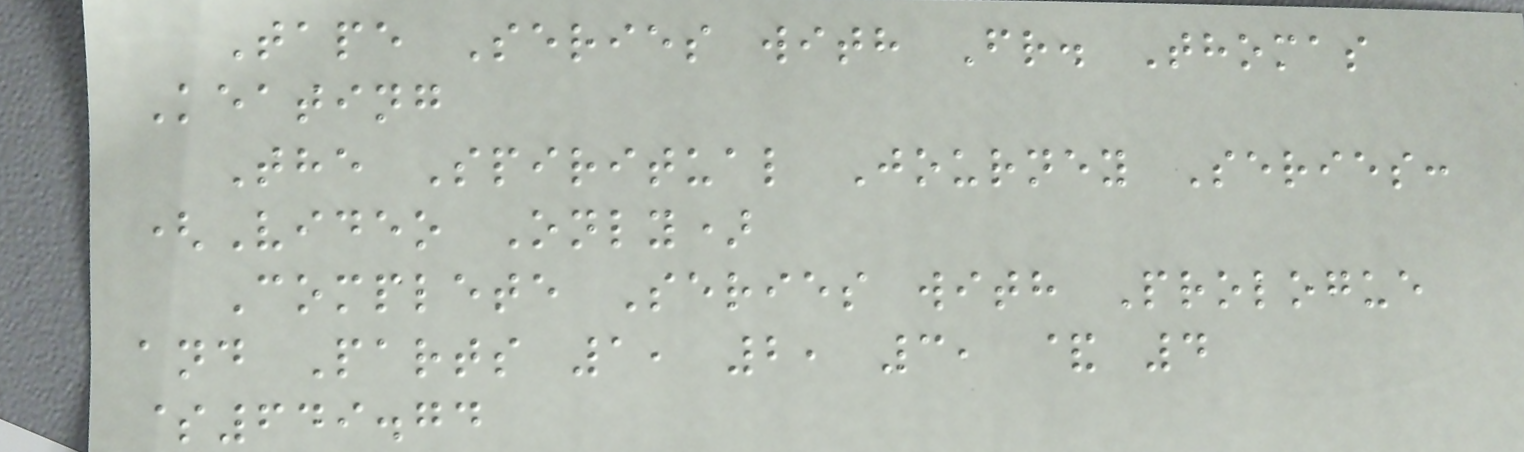Tape Series with Fr. Thomas
Keating
The Spiritual Journey Series:
(Video Only)
Complete Series with Prologue
and Parts 1, 2, 3, & 4
$649.74
